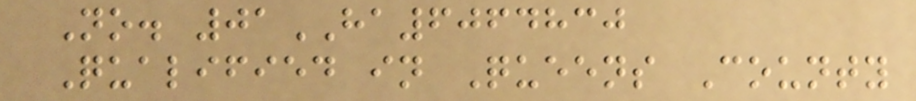No. 01HA6064830
Qualified in Queens County
